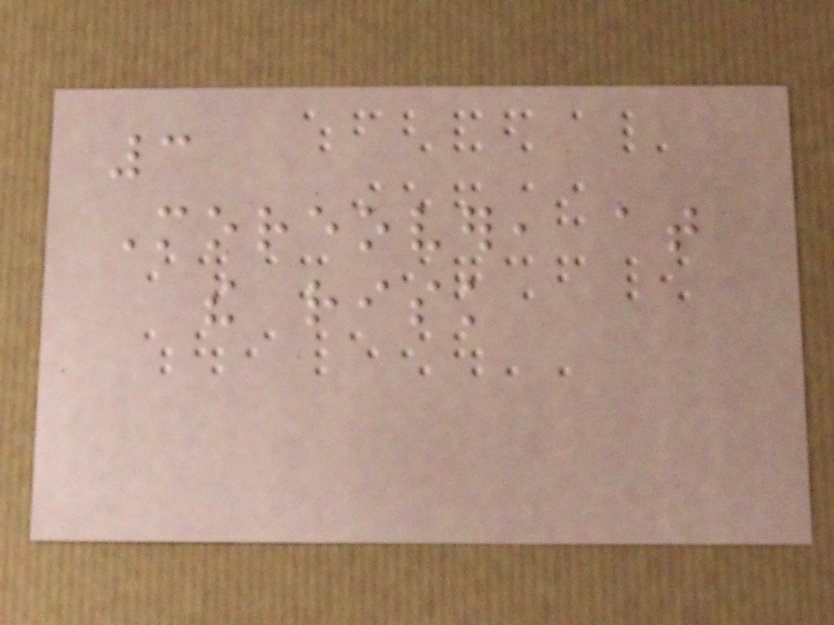3
Moreover, at
the risk
